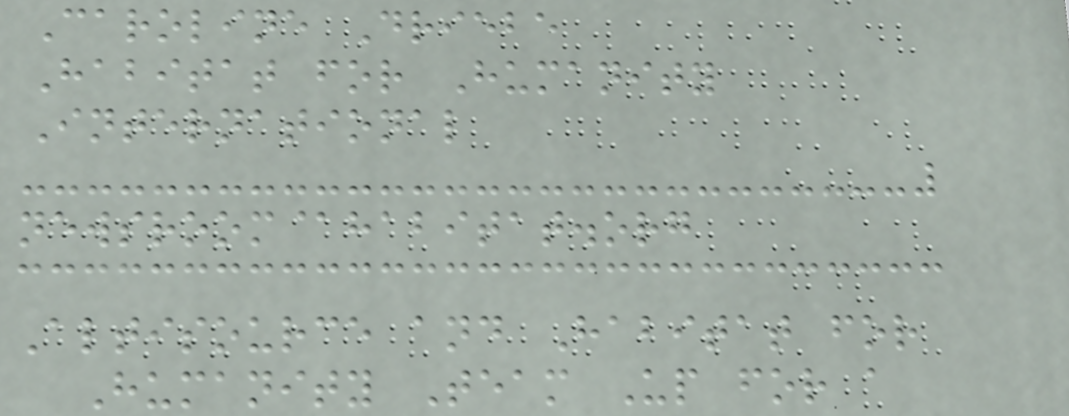Caroline Driebe
Habitat for Humanity
International
newsroom@habitat.org
Altisource and Habitat for
Humanity Team Up for a
